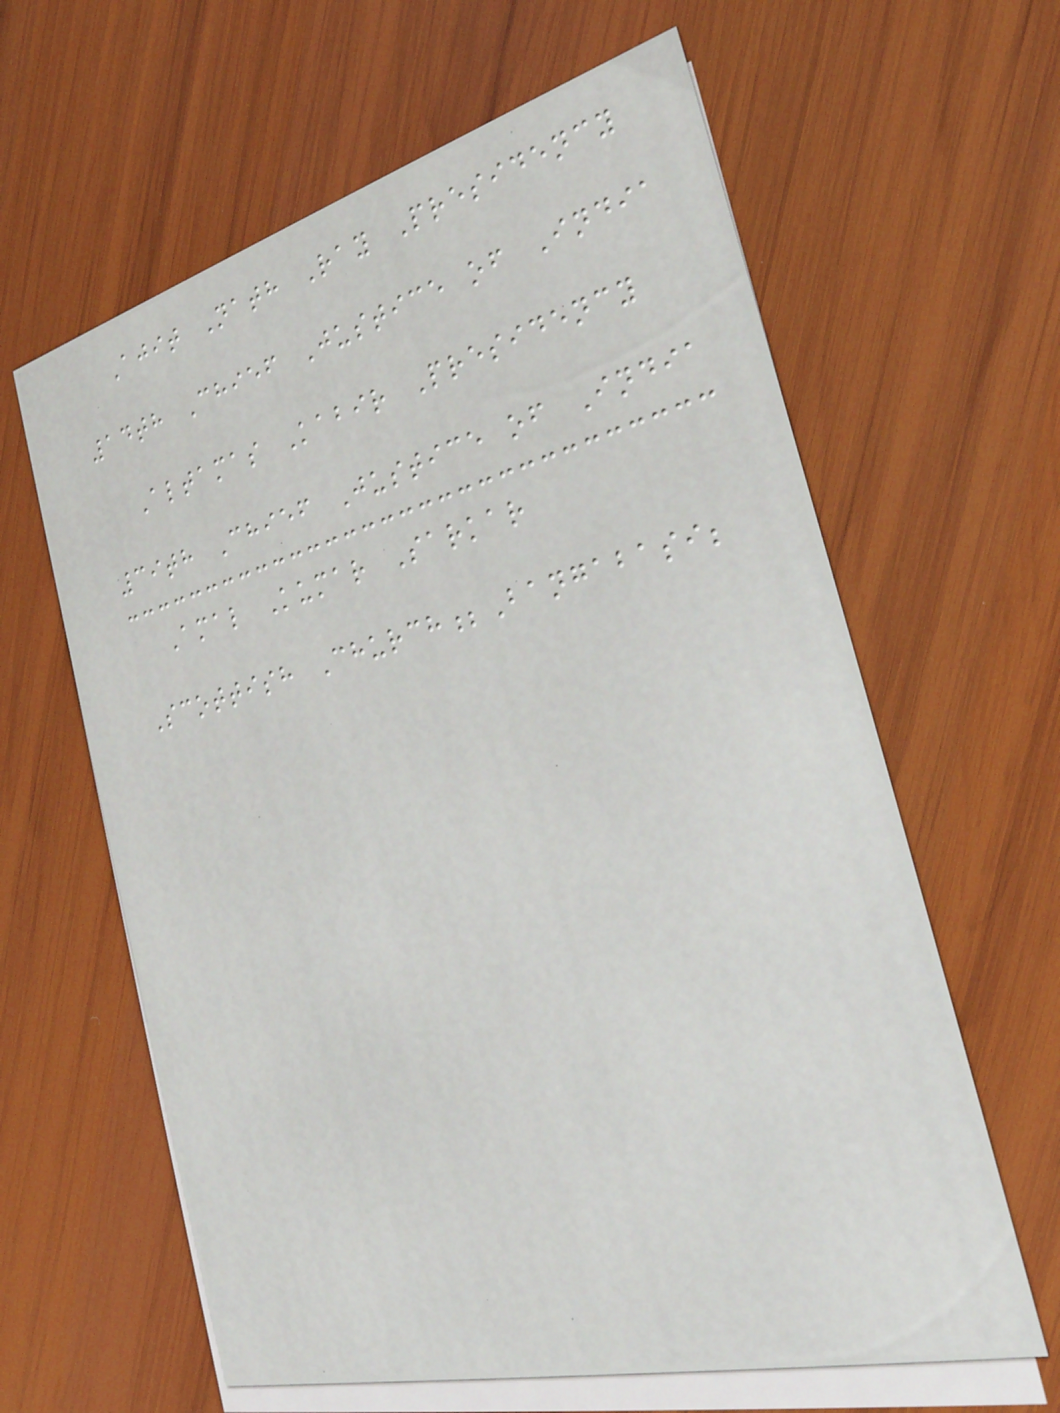Ajit Nath Ray Presidency
14th Chief Justice of India
Altamas Kabir Presidency
39th Chief Justice of India
Amal Kumar Sarkar
Scottish Church;Bangabasi;
